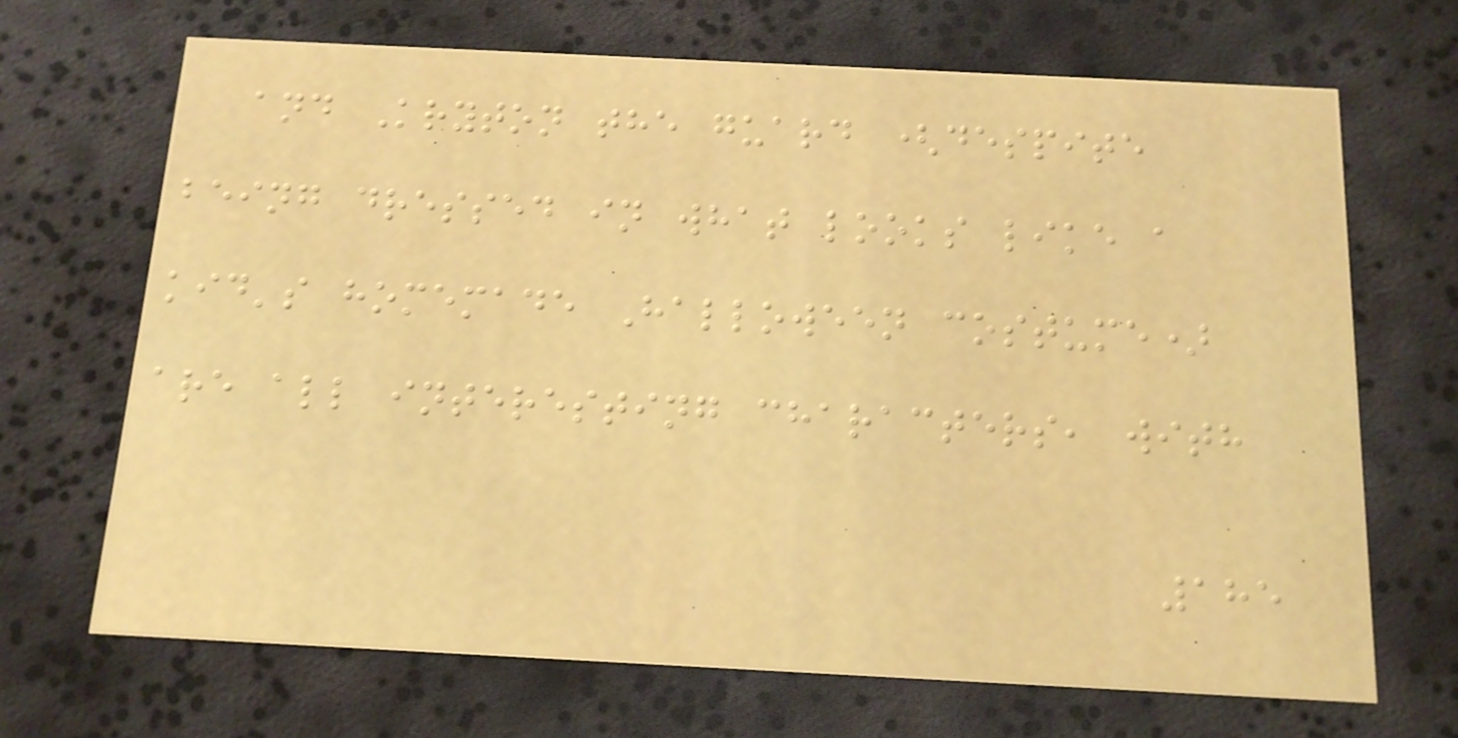and Kryton the guard (despite
being dressed in what looks like a
kid's homemade Halloween costume)
are all interesting characters, with
185
